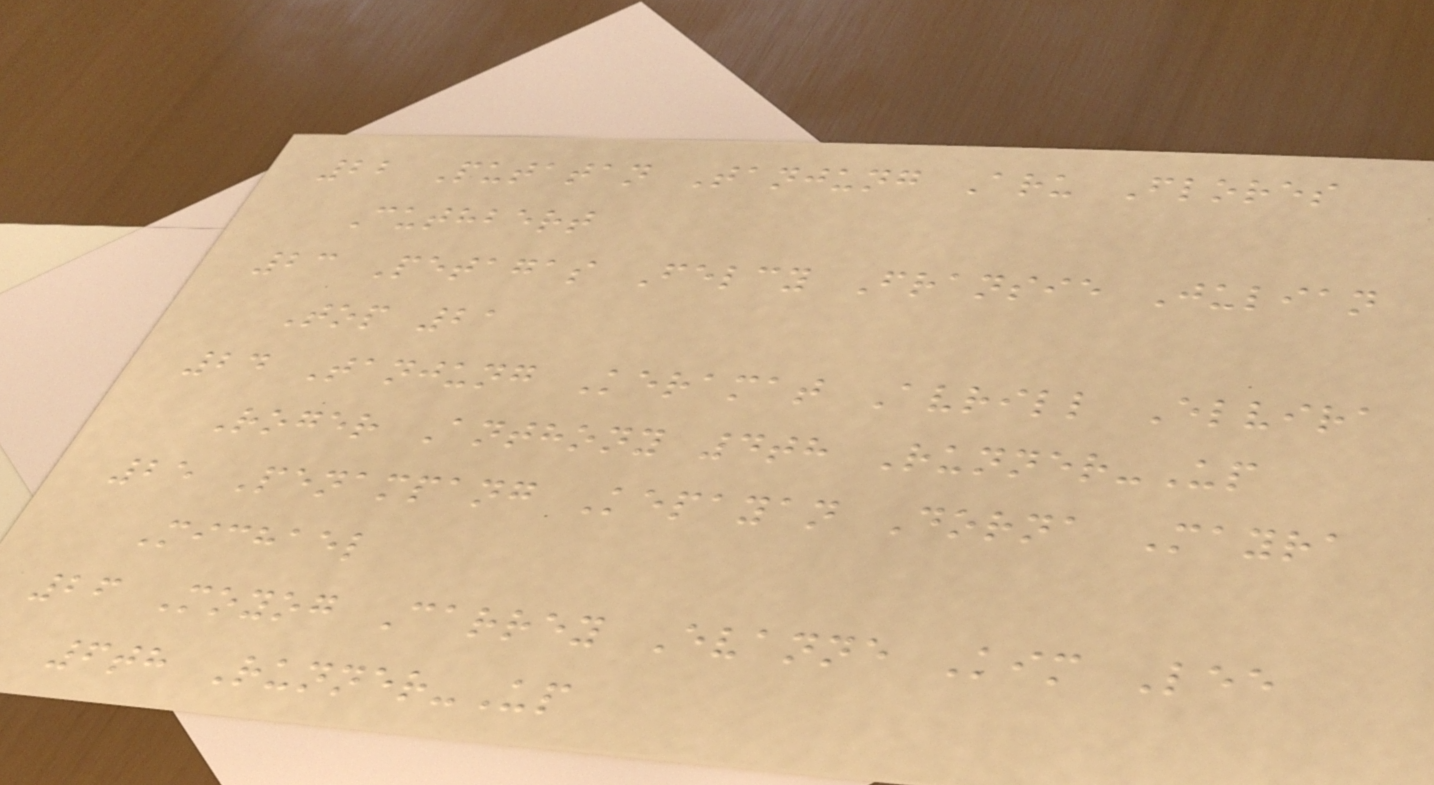22 Putatan Tanjung Aru Flores
Cuthbert
23 Petagas Felcy Fransie Julian
Top 21
24 Tanjung Keramat Avrill Elvira
Roger Anthony 4th Runner-Up
25 Penampang Kepayan Dorna Mayra
Michael
26 Moyog Carrey Evanne Kim Lee
6th Runner-Up
